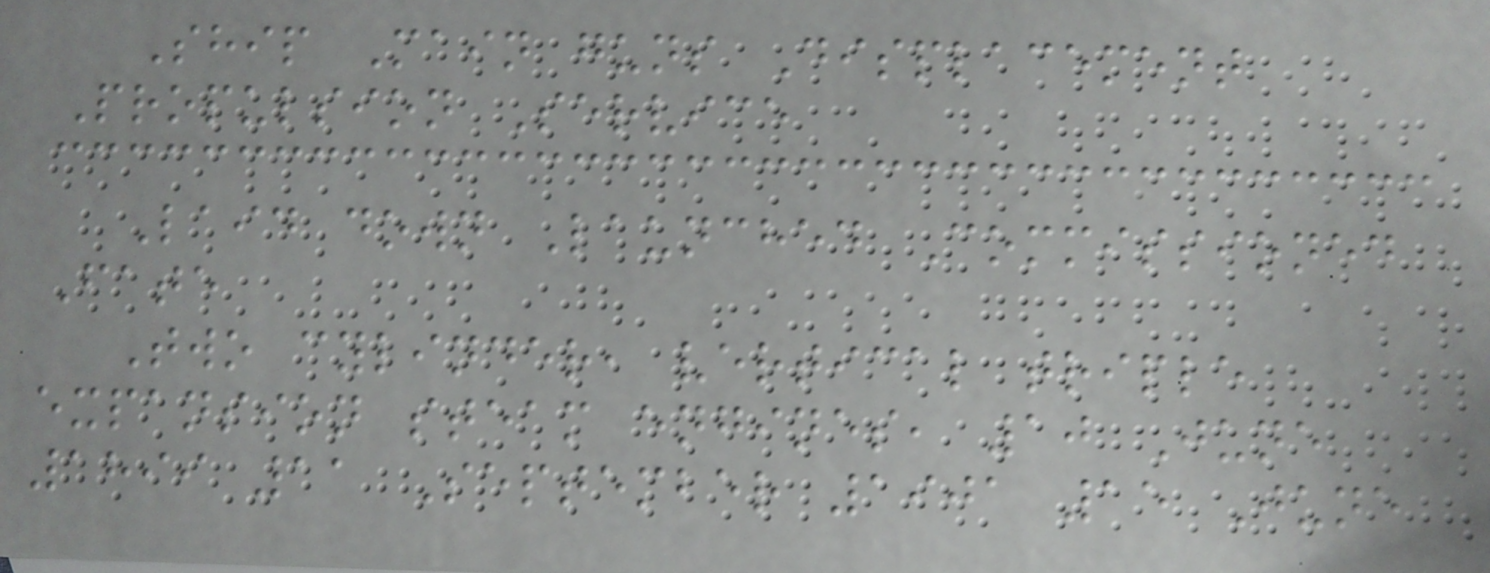Ship Main guns Displacement
Propulsion Service
Laid down Launched Commissioned
Fate
Two cylinder, vertical triple
expansion steam engines, 10 June
1899 11 September 1901 15 June
